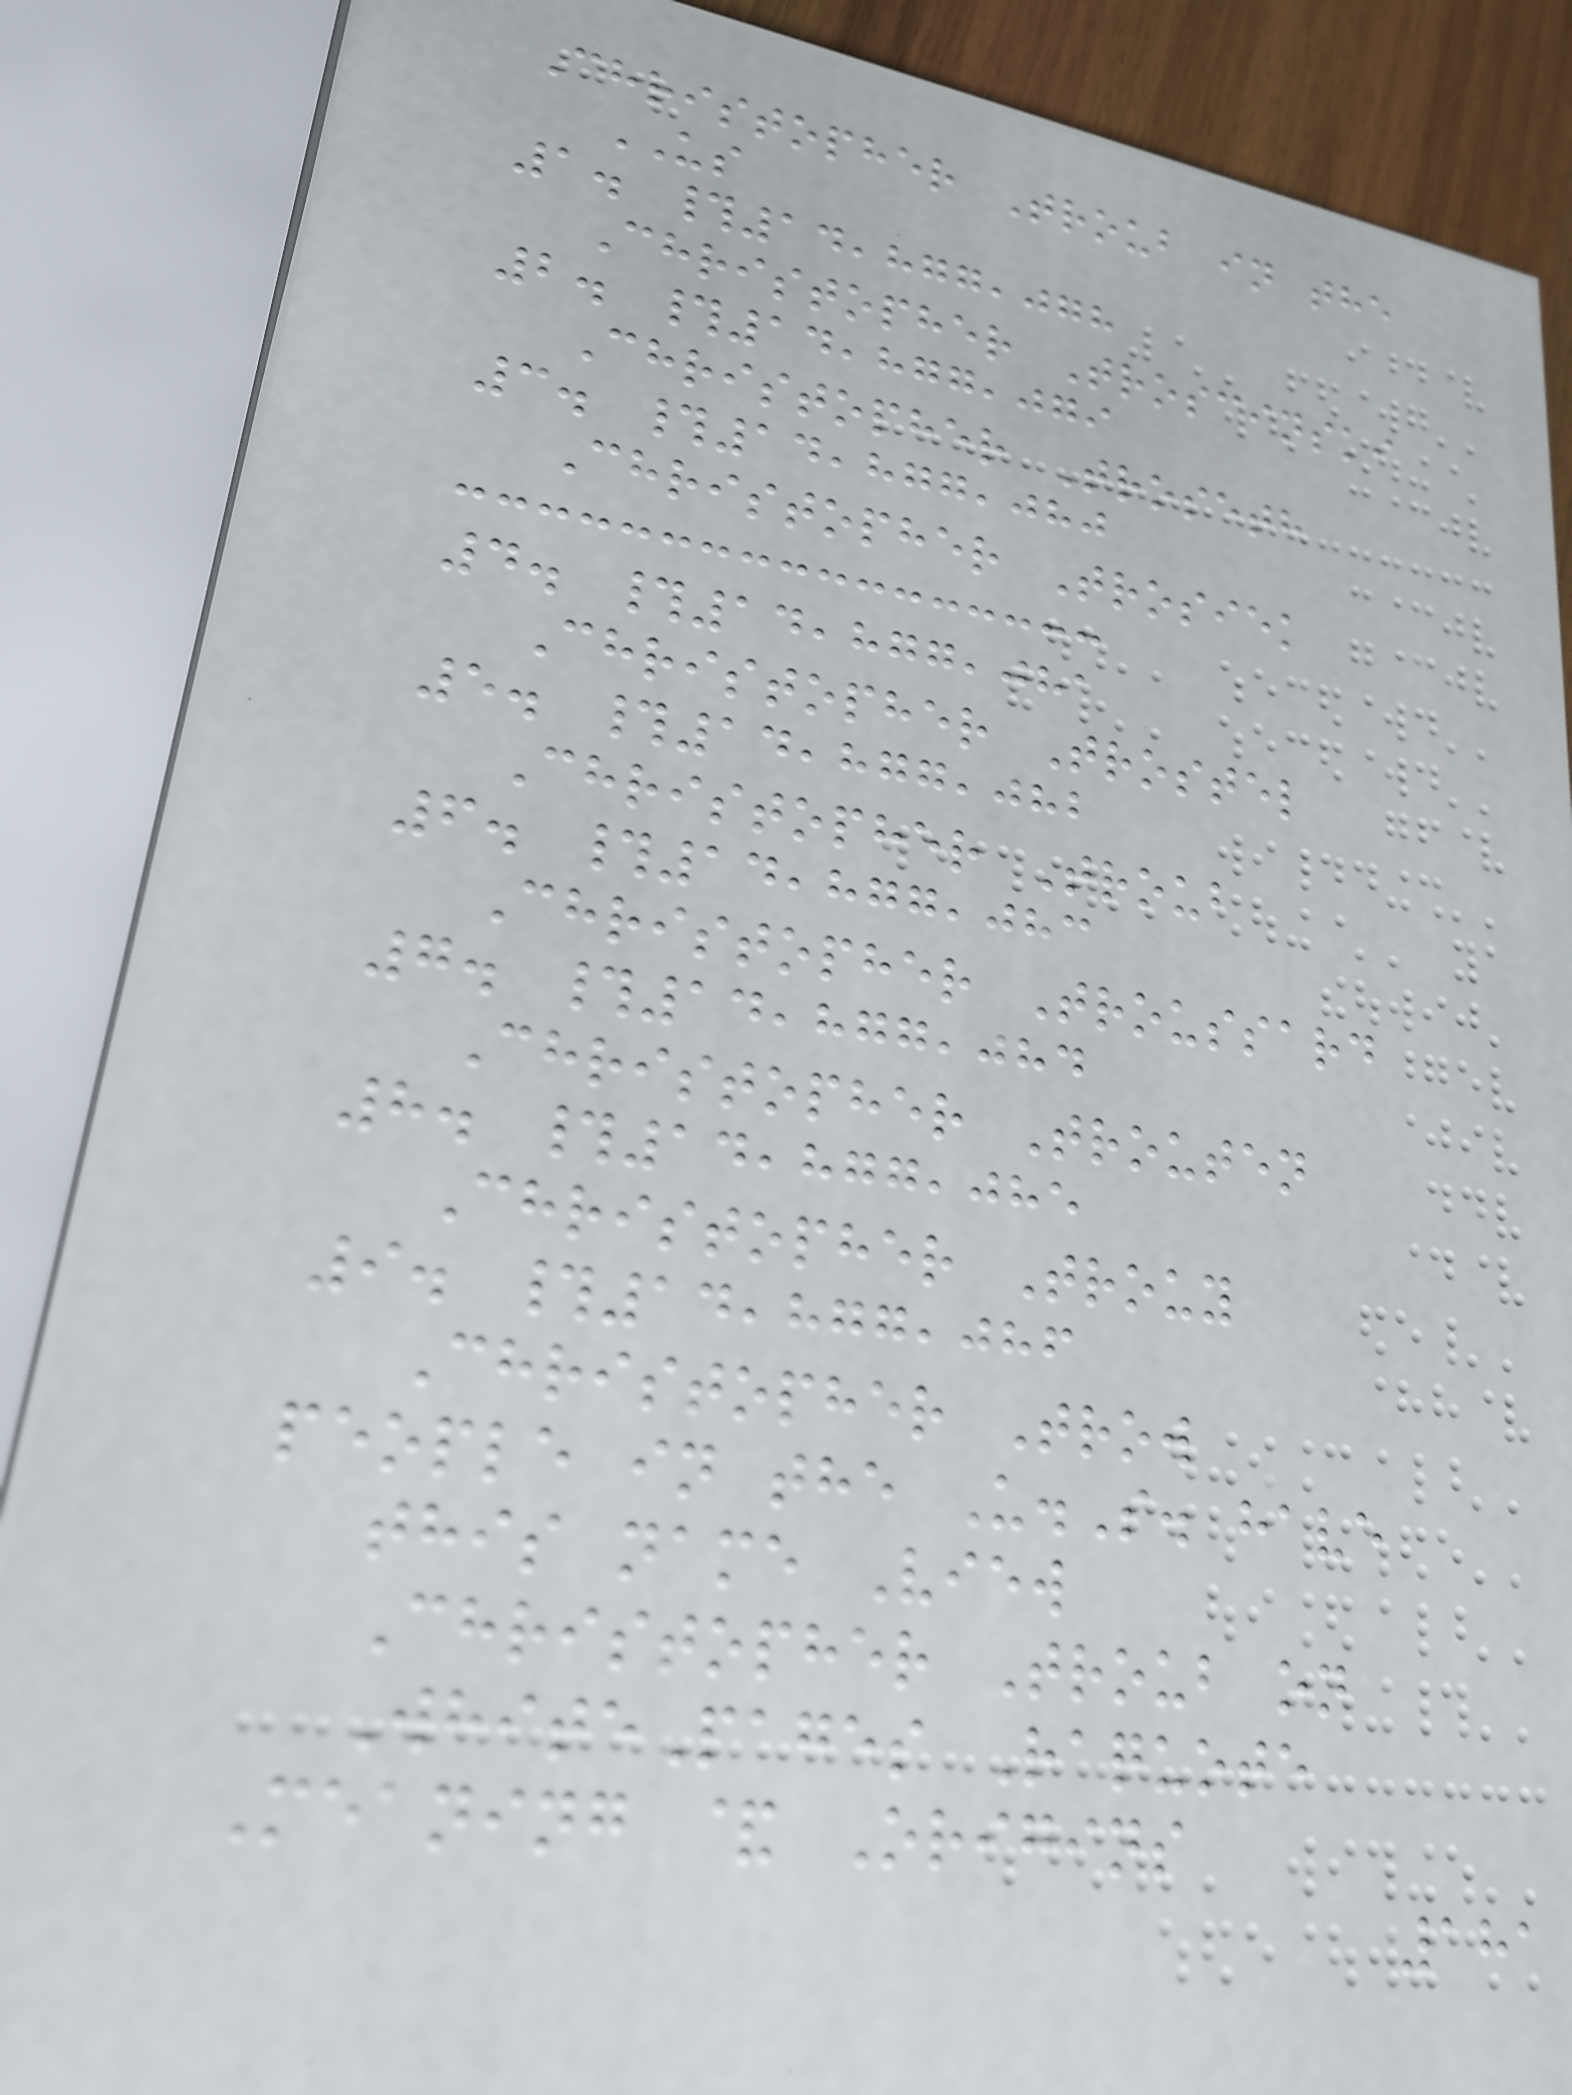Christopher Troub in the
US
1. #14,877,078
Christopher Troscinski
2. #14,877,079
Christopher Troseth
3. #14,877,080
Christopher Trosiek
4. #14,877,081
Christopher Trostel
5. #14,877,082
Christopher Troub
6. #14,877,083
Christopher Troussard
7. #14,877,084
Christopher Trouten
8. #14,877,085
Christopher Trouy
9. #14,877,086
Christopher Trow
people in the U.S. have
this name View
Christopher Troub on
WhitePages Raquote
Meaning & Origins
181
